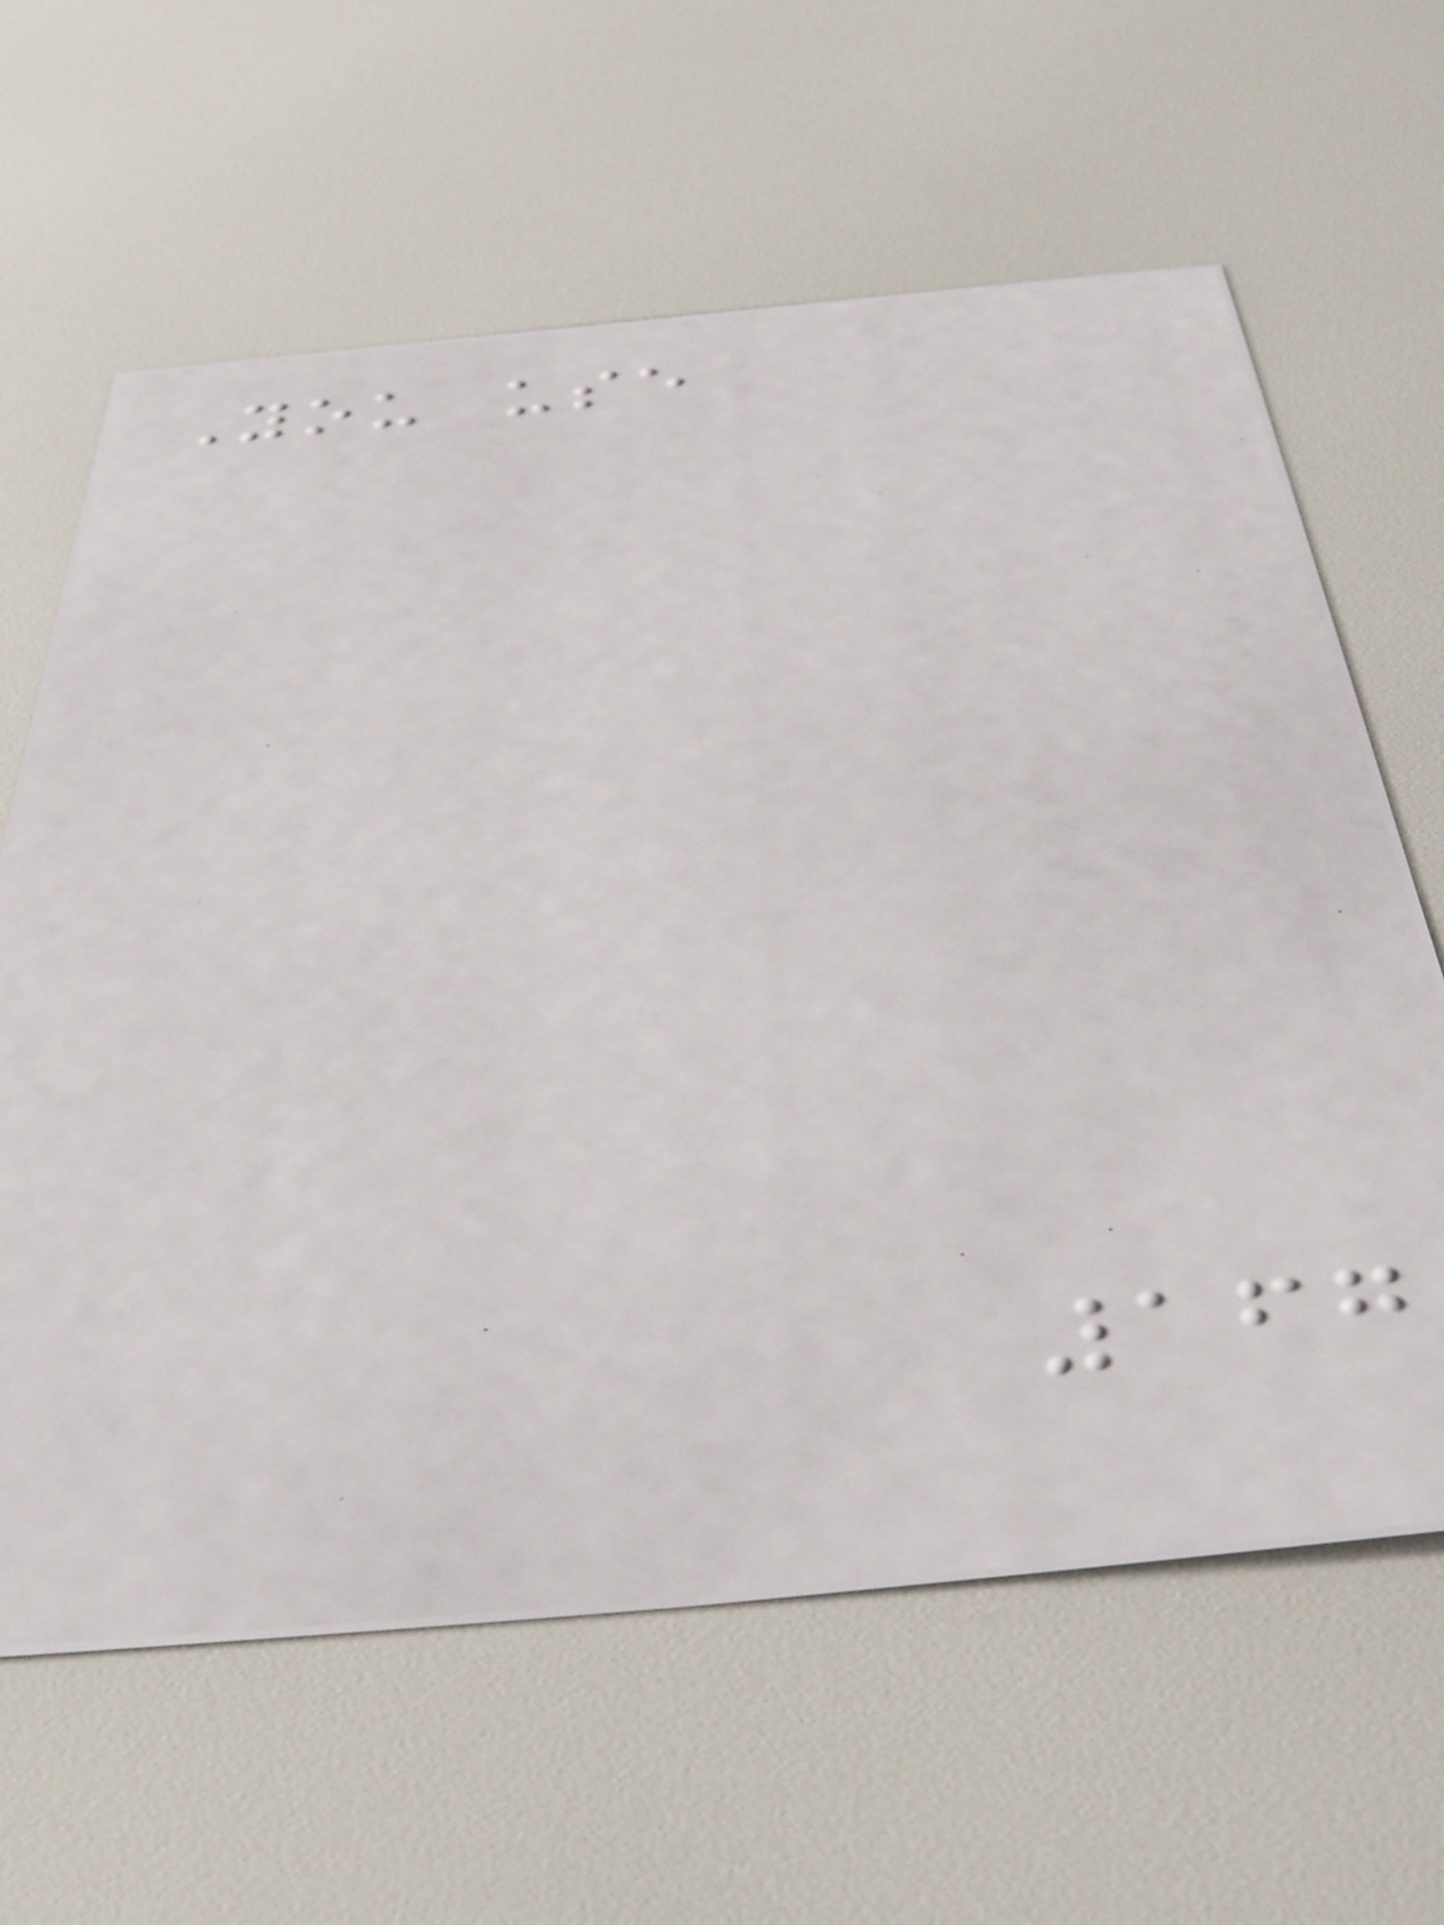You use
167
